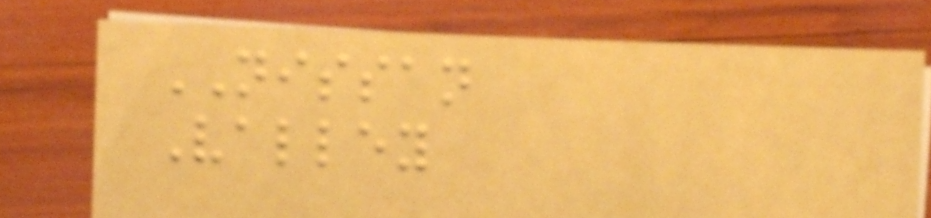NISSAN
Valley
